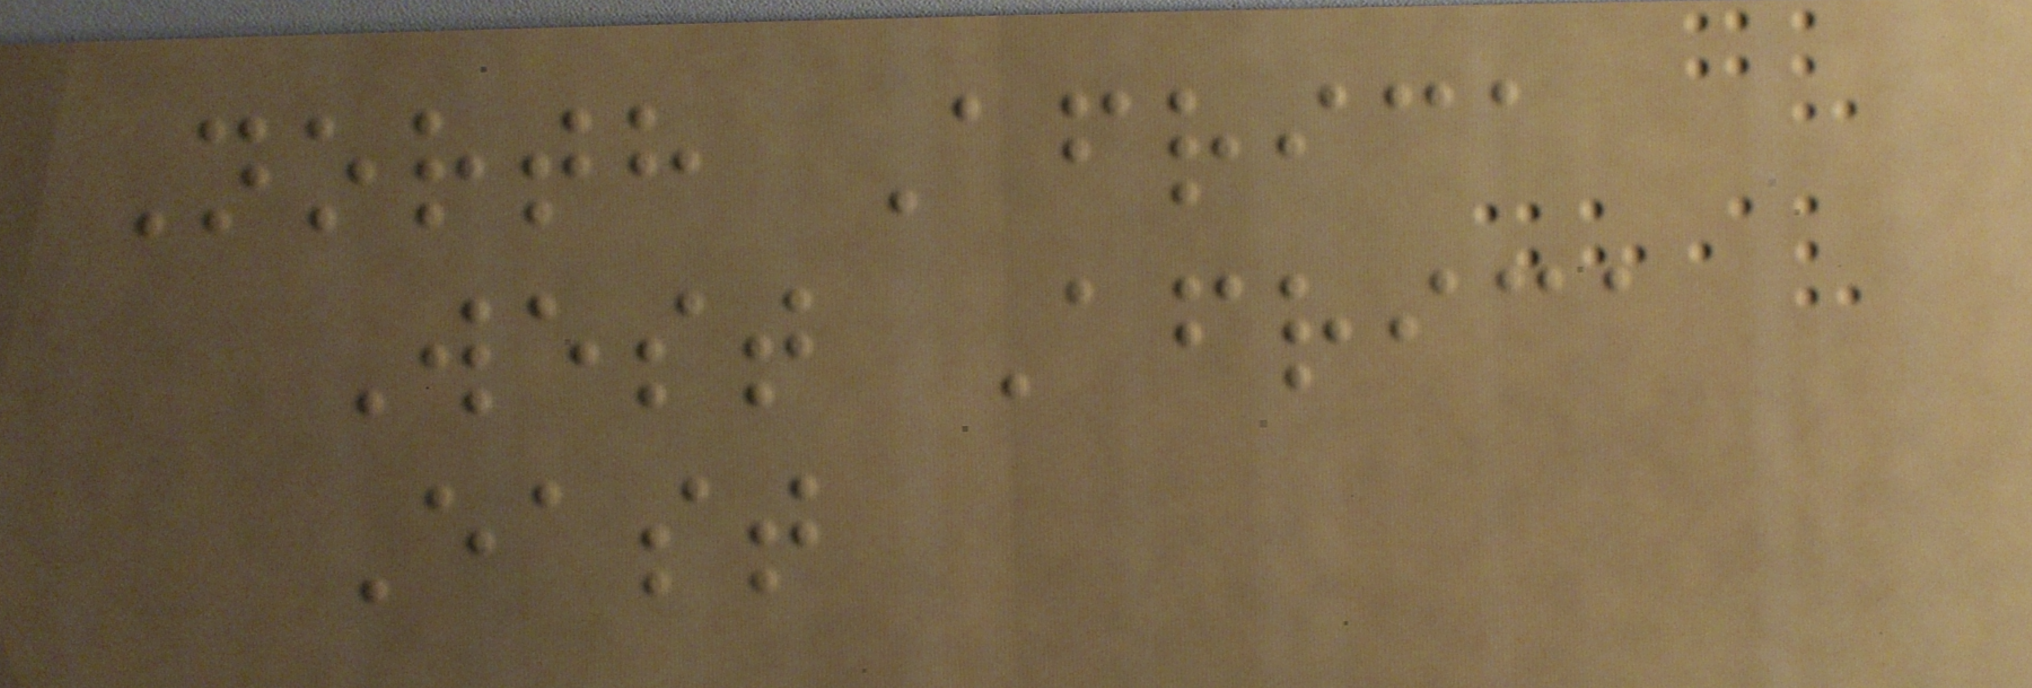North Africa
West Africa
East
